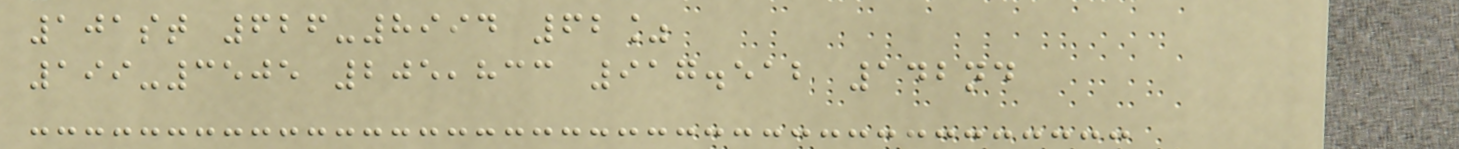101st 626-8994 62%
199-3505 205,833 917.512 142nd
